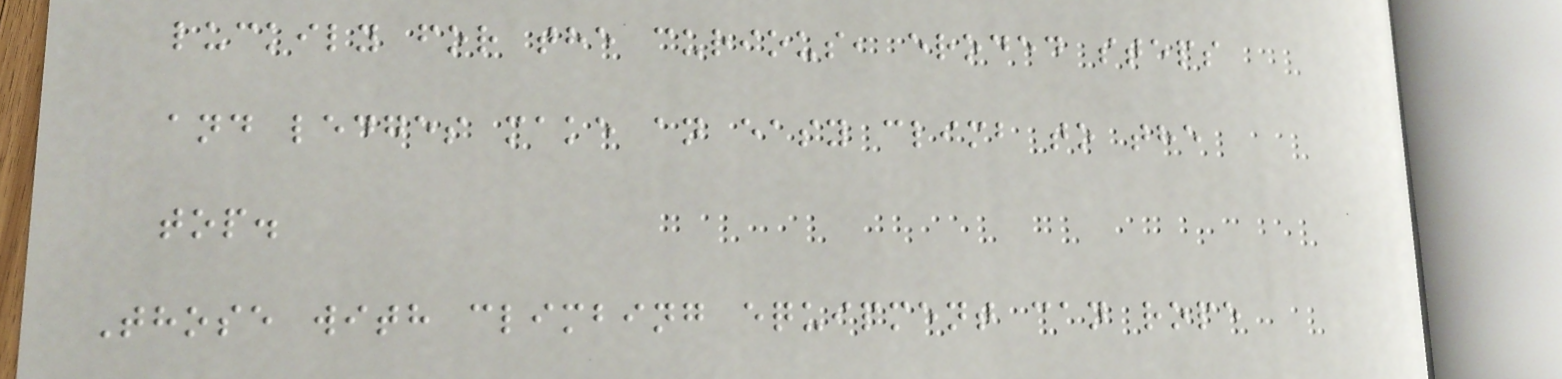luckily for the curious, eroded steps
and ledges make an easy climb to the
top.
Those with climbing equipment can rope
